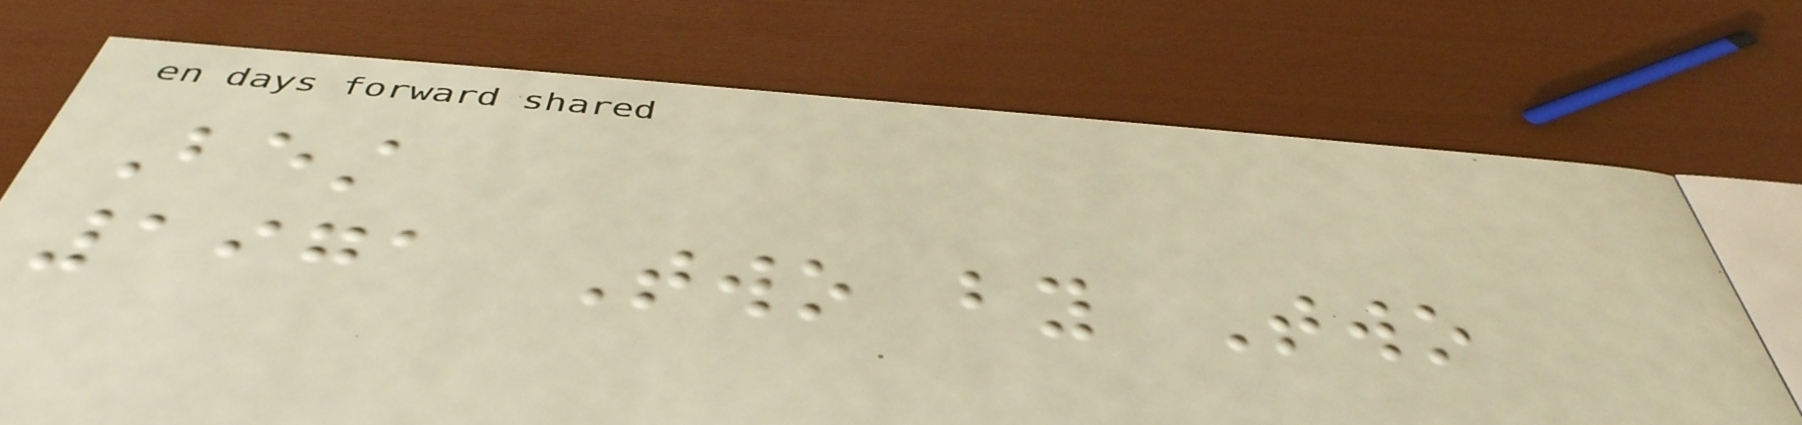Best
1971 Two by Two
